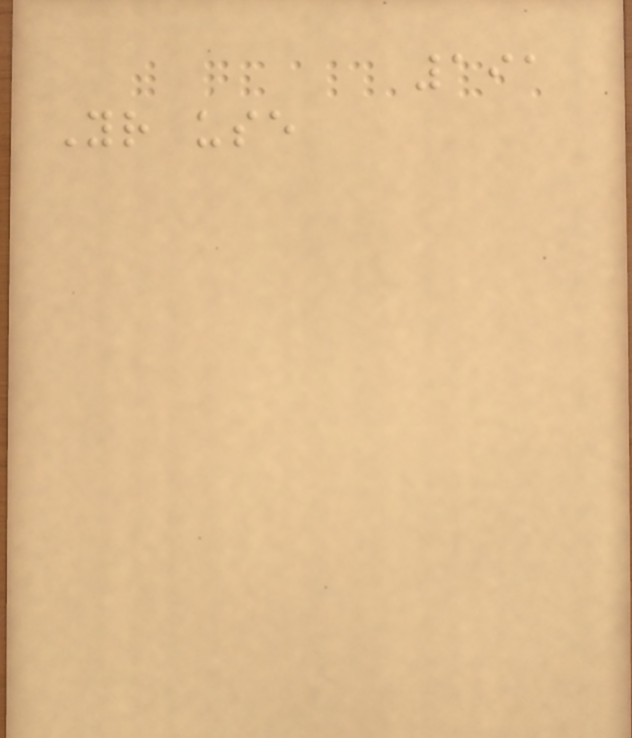191
Your use
